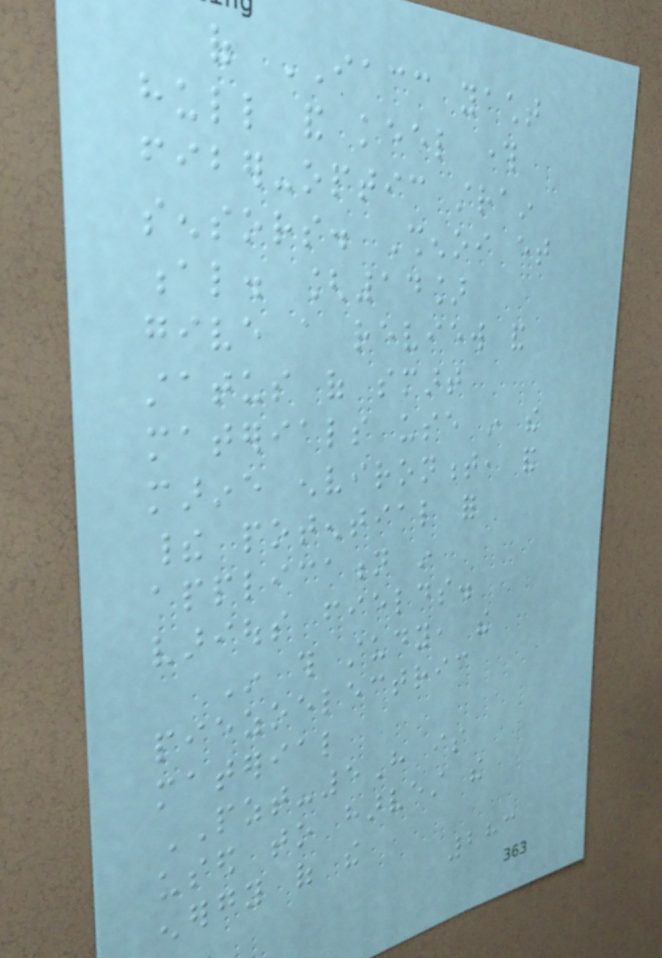of IACC yacht
hull and keel through
fiber-optic strain
sensors. Shenoi et
al. [14]
give a review and
status of smart
materials use in the
marine environment, and
their potential for
application in
various fields.
In this study, the
piezoelectric
material
PZT-5H is
used to harvest the
energy of the
283
